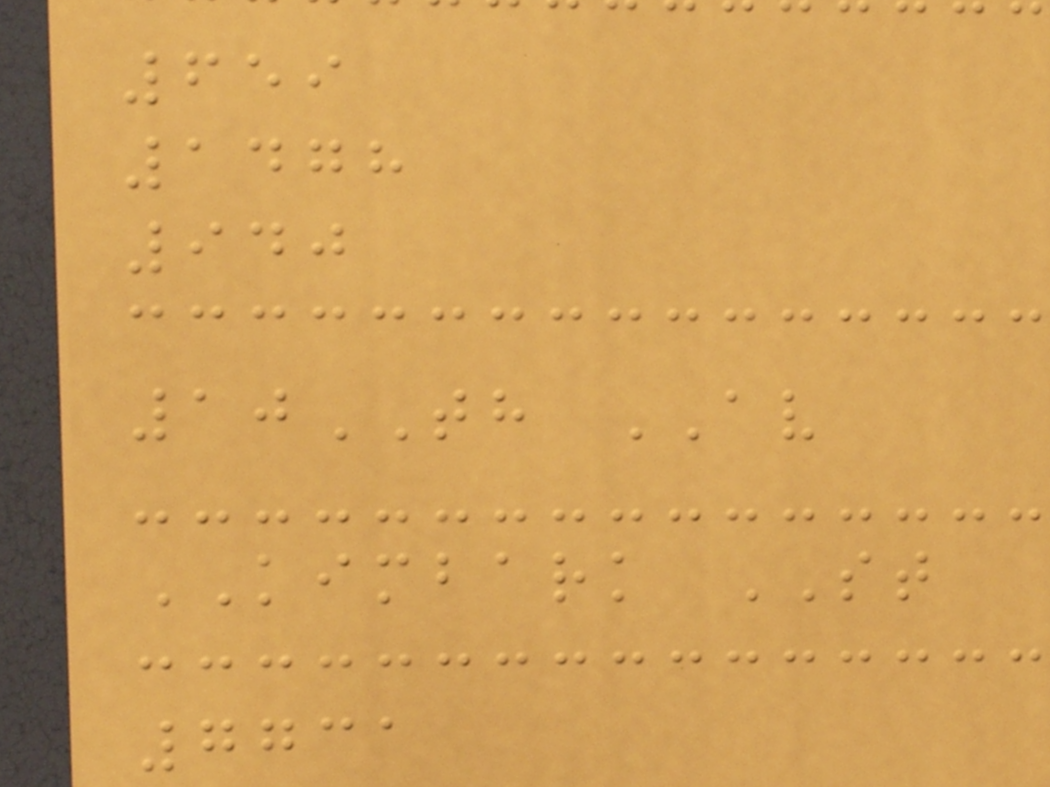659
1478
940
10TH AV
KIMBARK ST
7731
